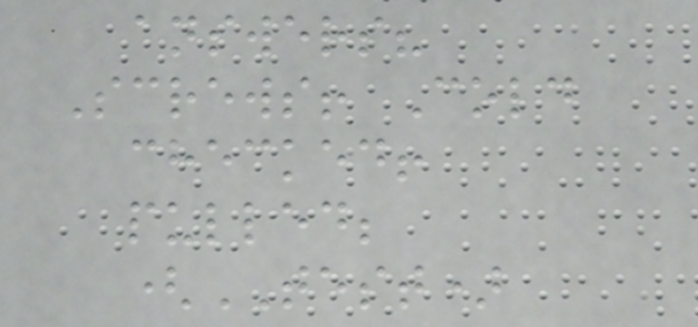answers?
Screws! Cold
checked!
pulled;
(TEST)
